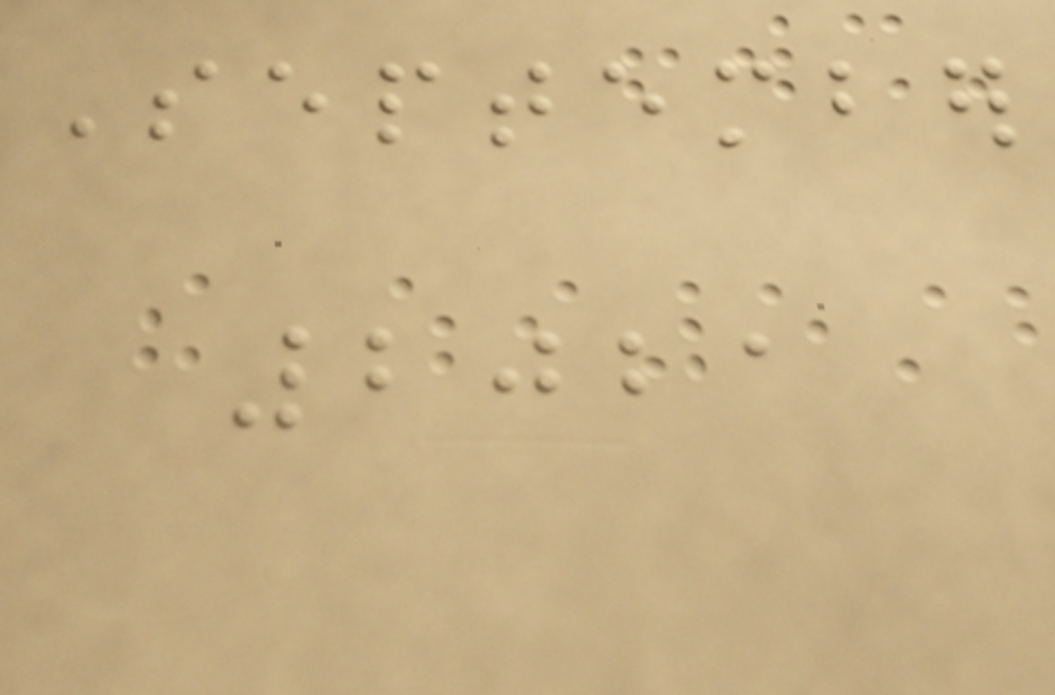September
2021
